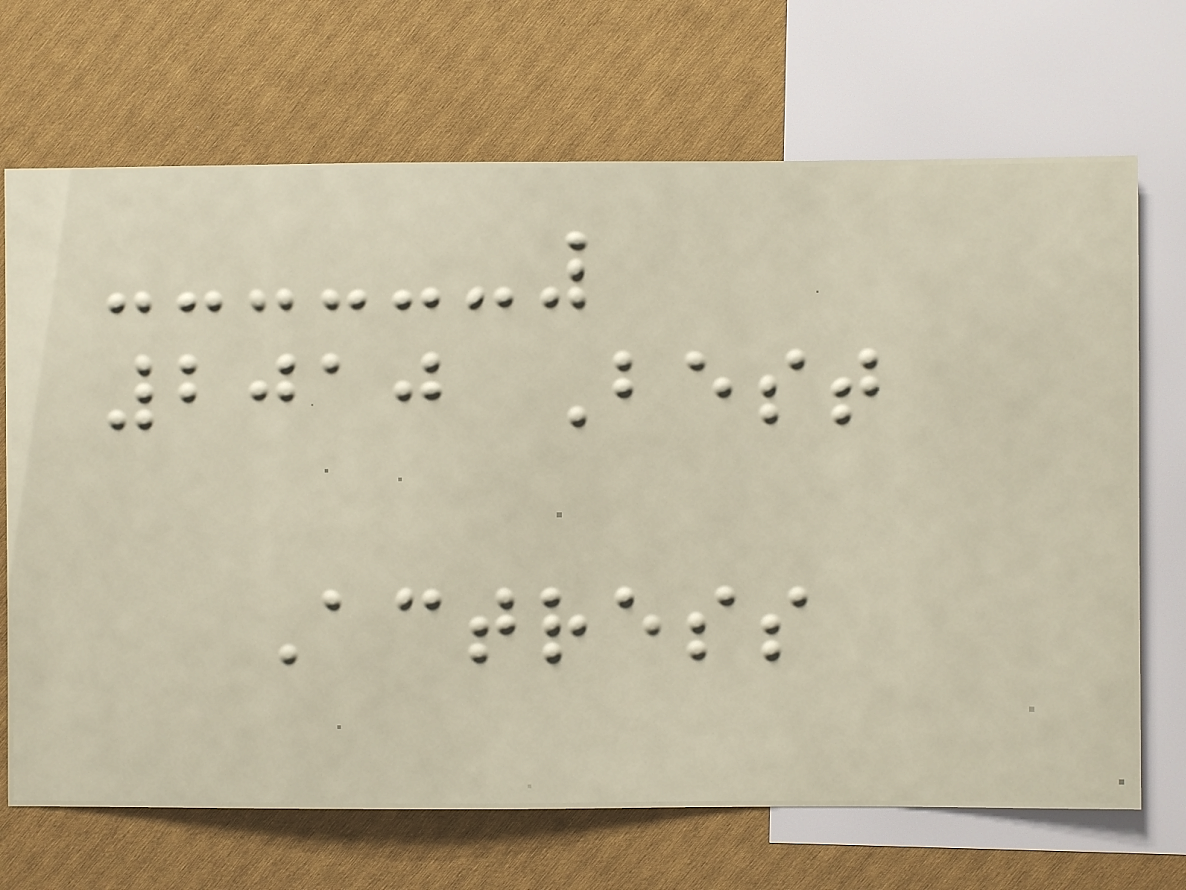2010 Best
Actress
